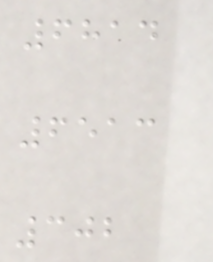6814
6513
302
